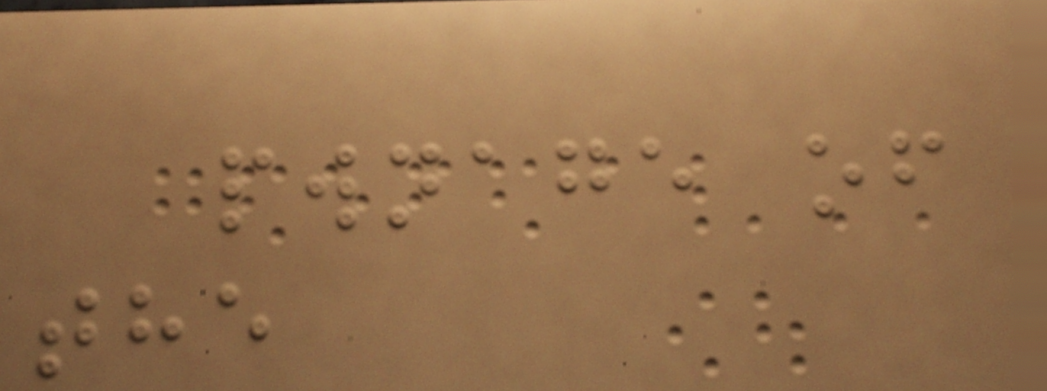pwnage of
the
